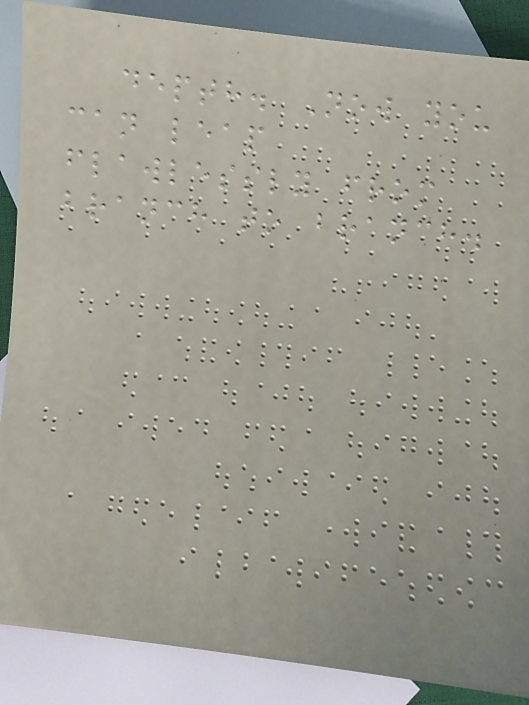depth. Now you
can leap
flawlessly from
branch to branch.
